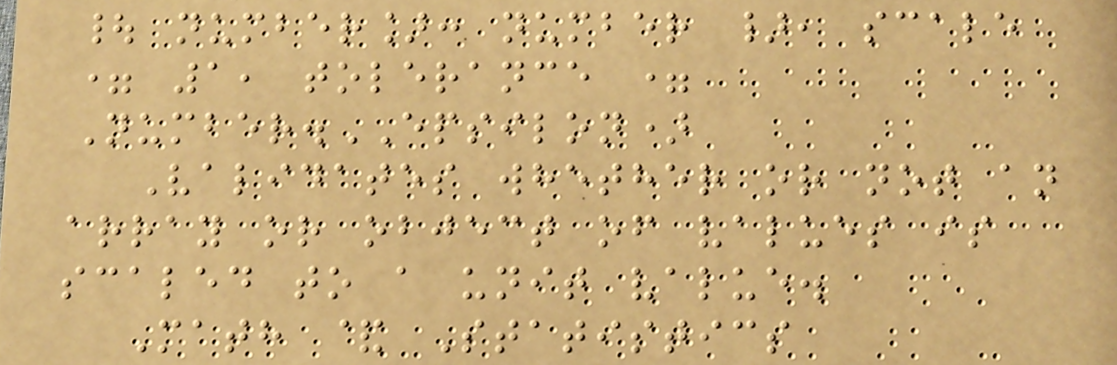| number]: number }, scale
= 1, tolerance =
Number.EPSILON)
Validates whether or not an
array or object of values is
scaled to a unit value.
Math & Statistics
